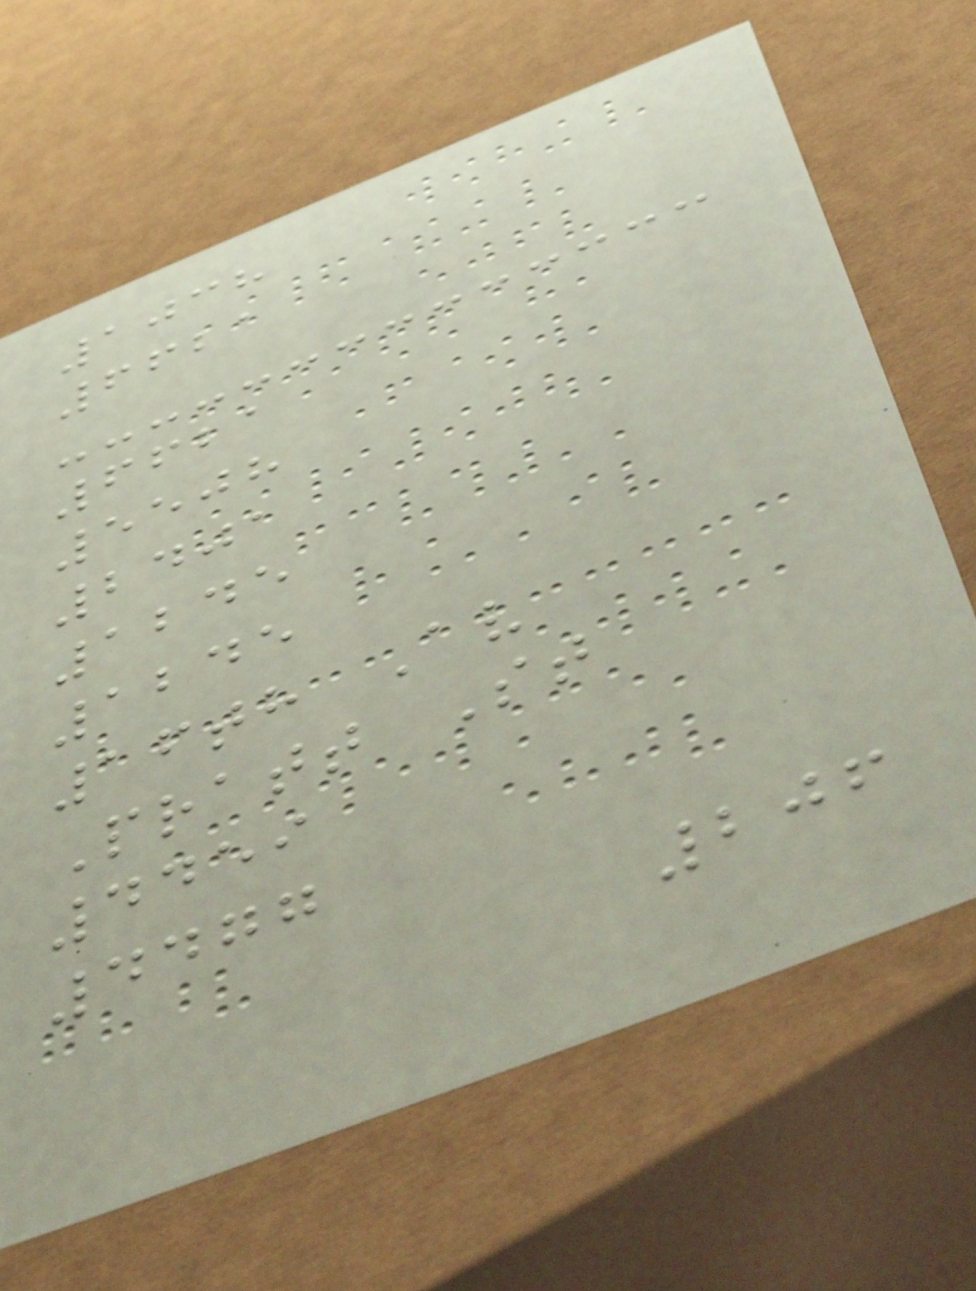1038
6621
6621
5508
2401
1245
1245
16th Av
Pratt St
4459
4477
206
